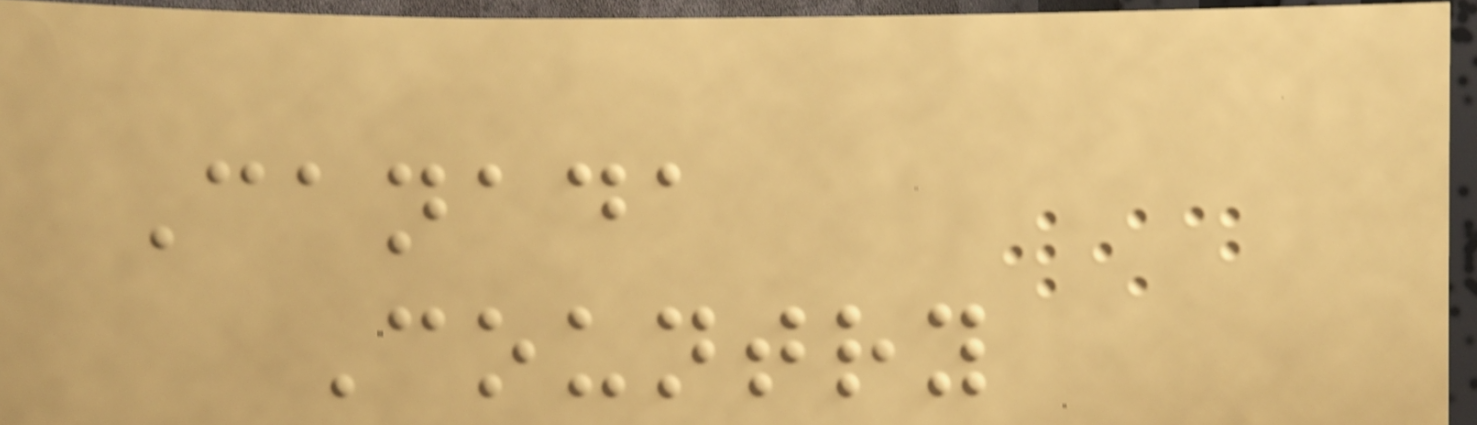Canada
Country
